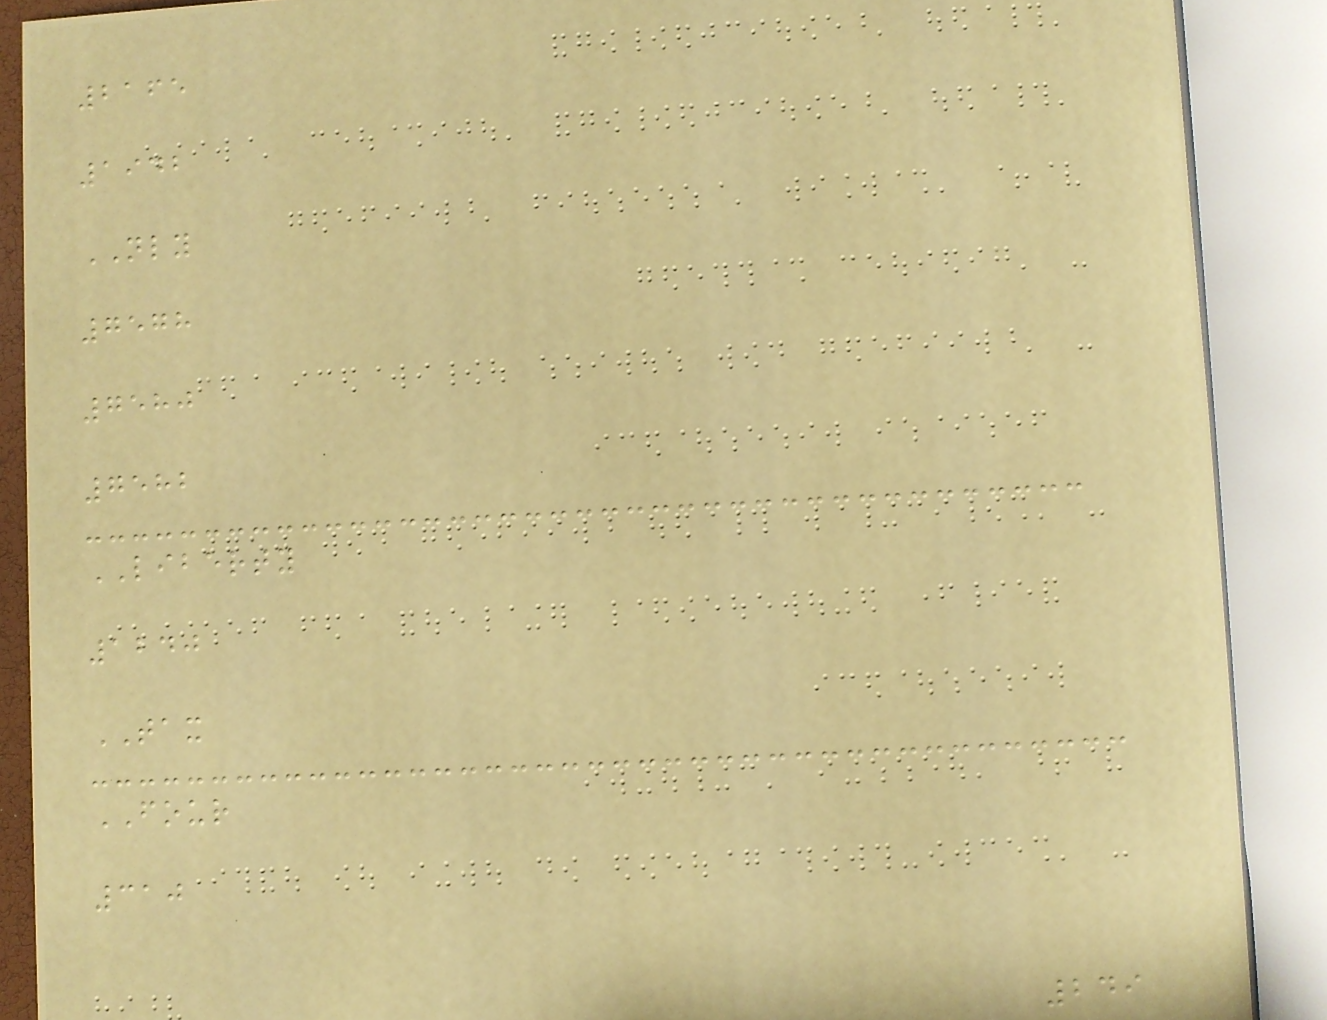2165
1942
NLY
7578
7580
7582
LIBERTY
1240
TAX
FOUR
310
249
